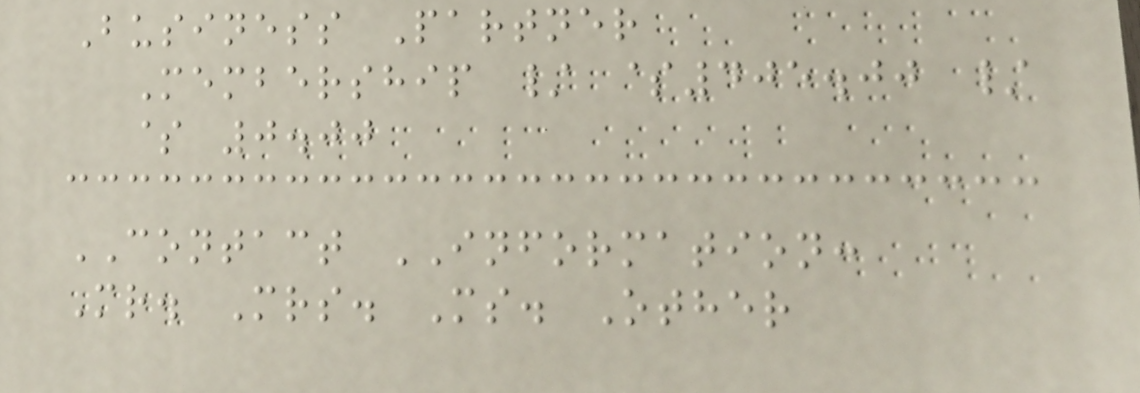Business Partner
Membership / $405.00 /
$ 0.00
CONTACT INFORMATION:
Mr. Mrs. Ms. Other
